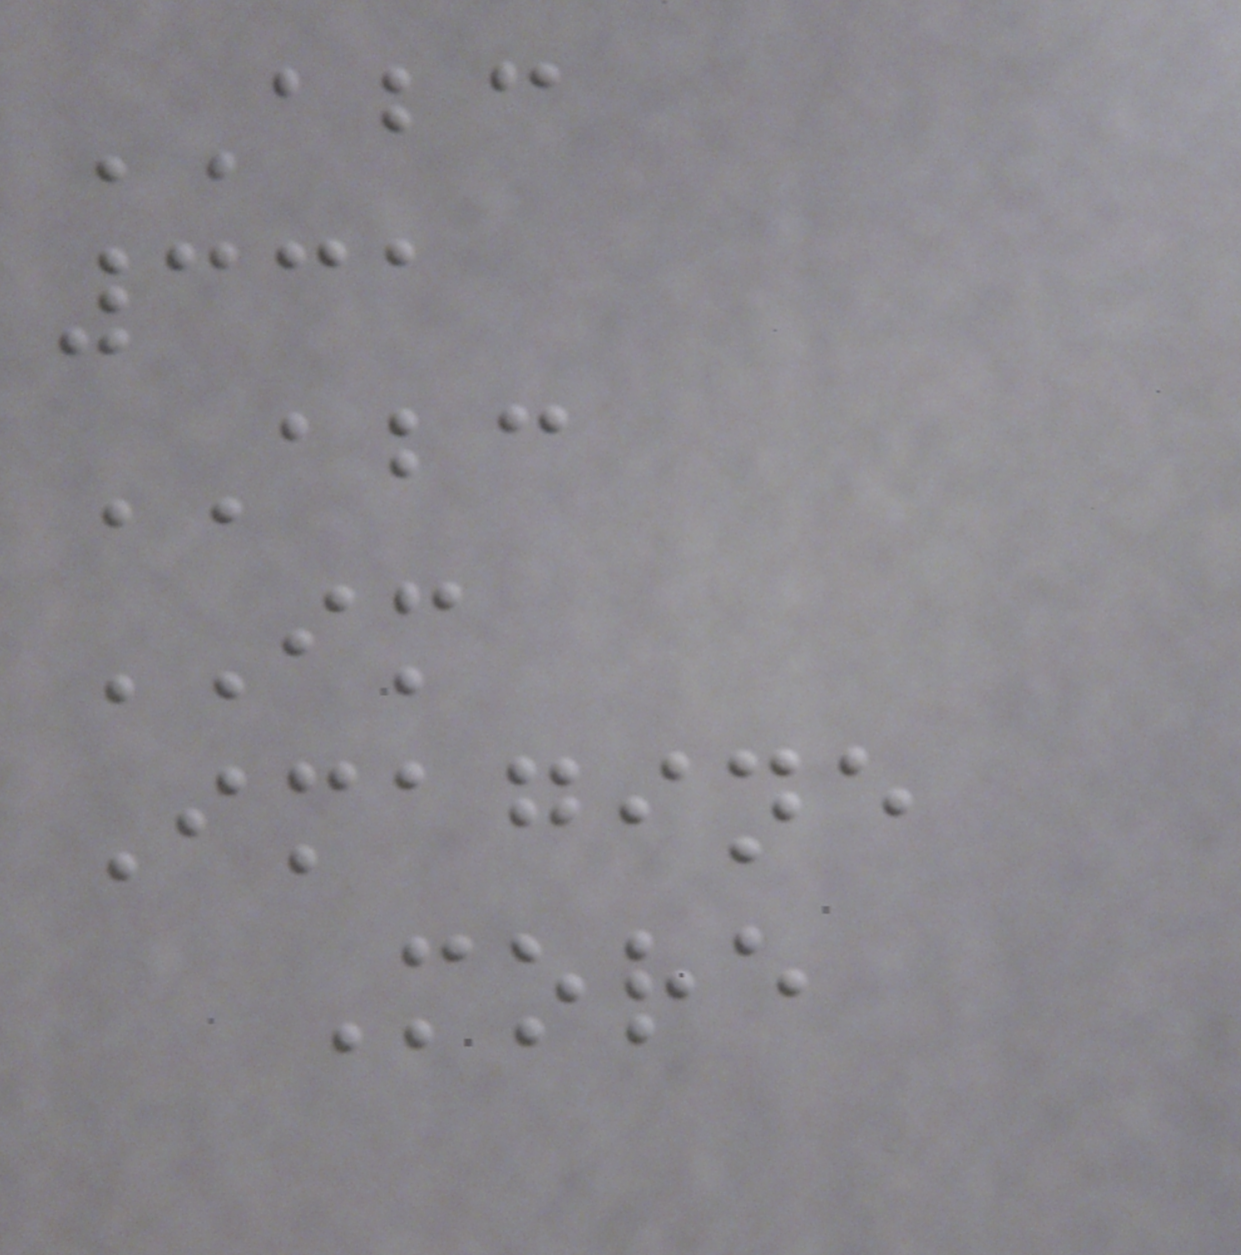ABC
331
ABC
IM
Imagine
More
